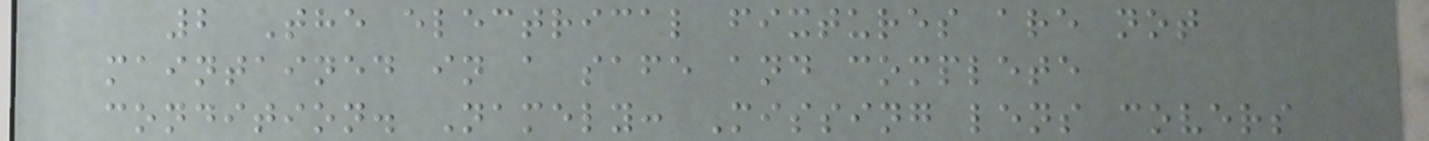2 The electrical fixtures are not
maintained in a safe and complete
condition. Namely: Missing lens covers
